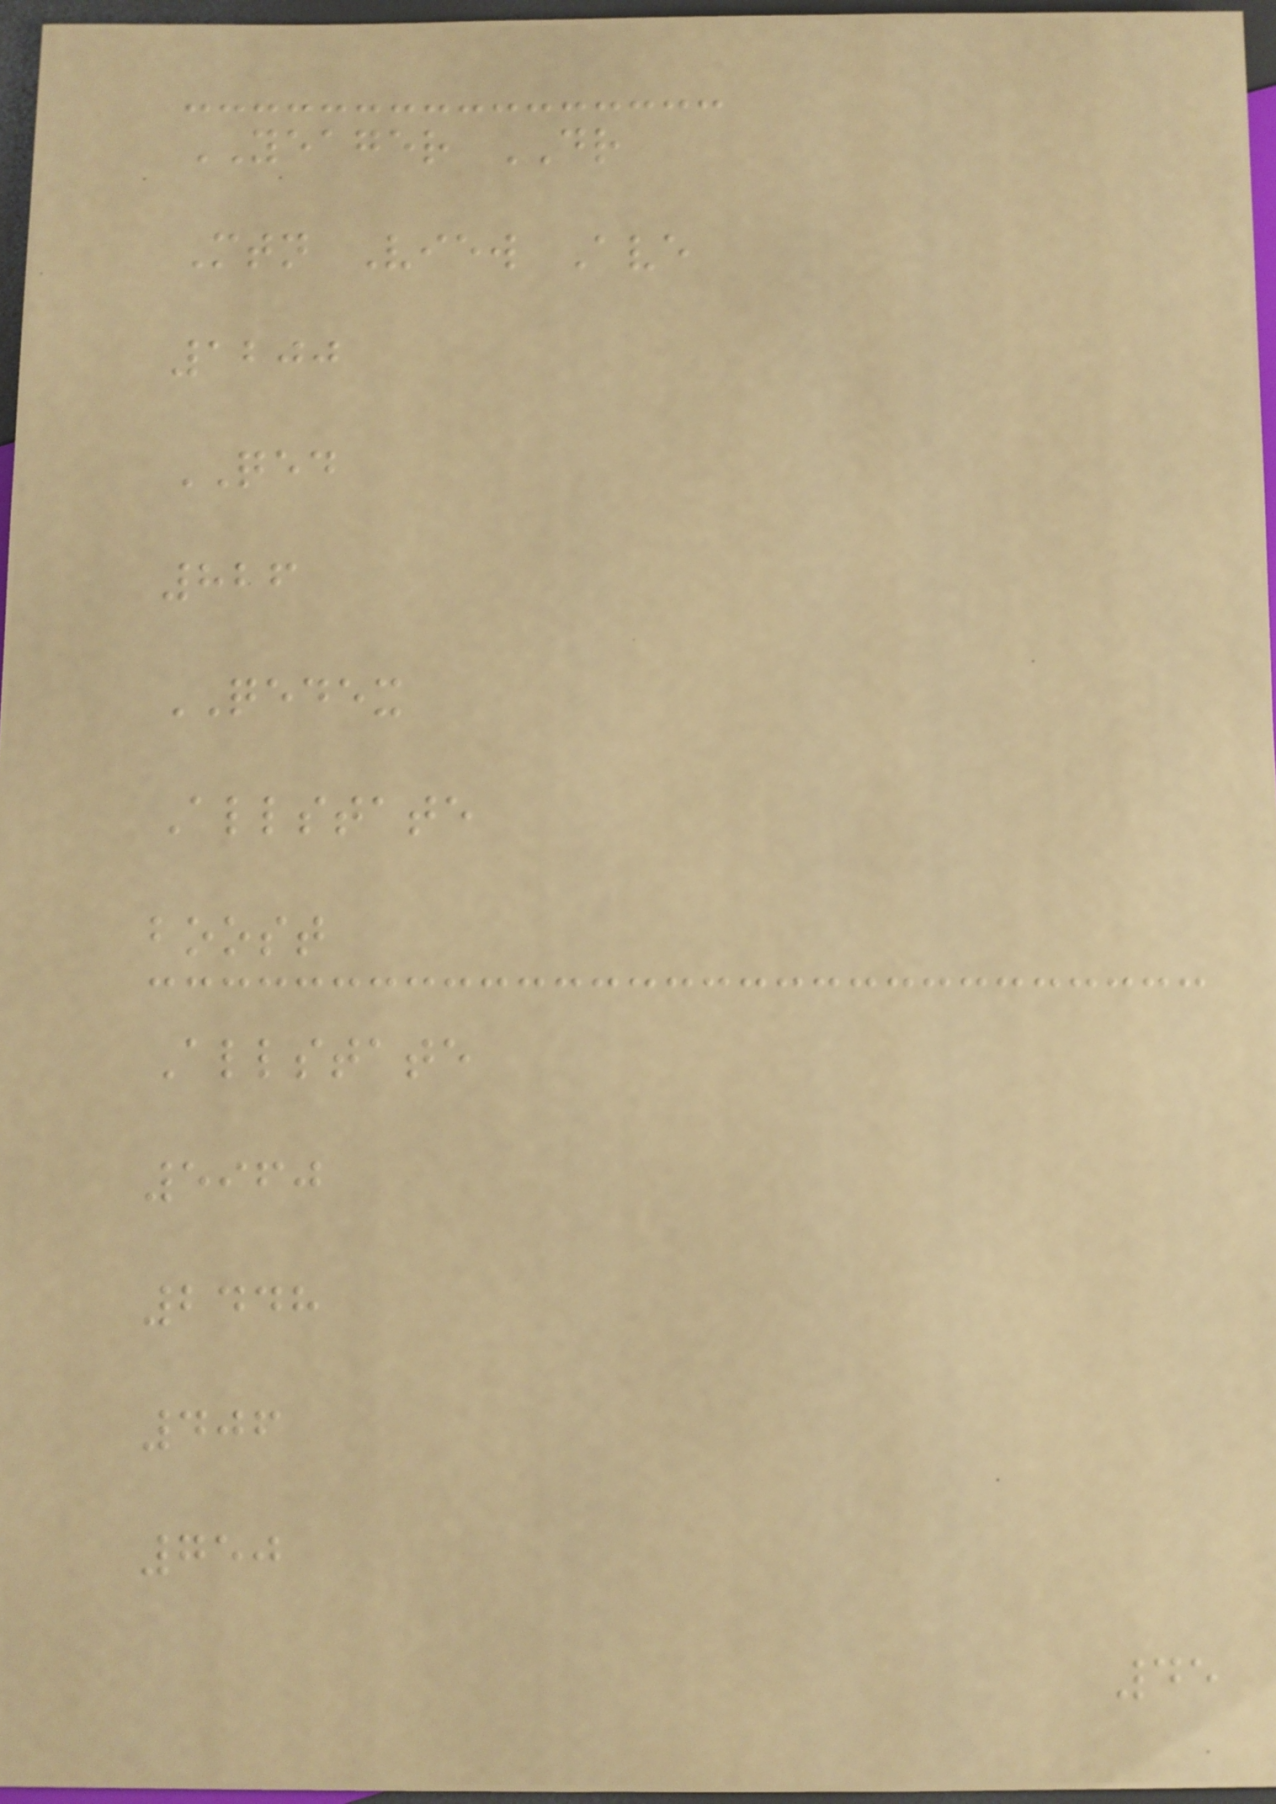YEAGER DR
Mtn View Ave
1200
QED
826
QEDEX
Allstate
boost
Allstate
5960
2448
406
750
45
